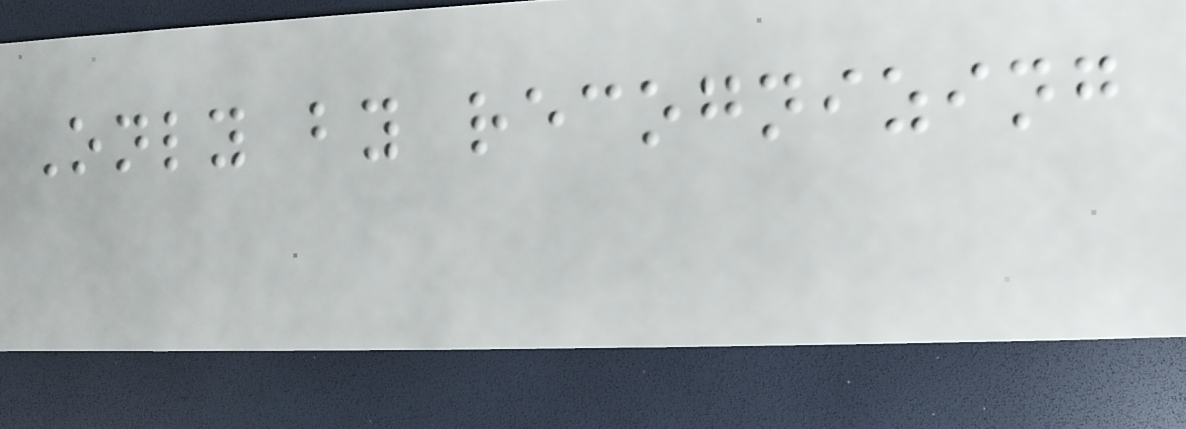Only by recognizing
